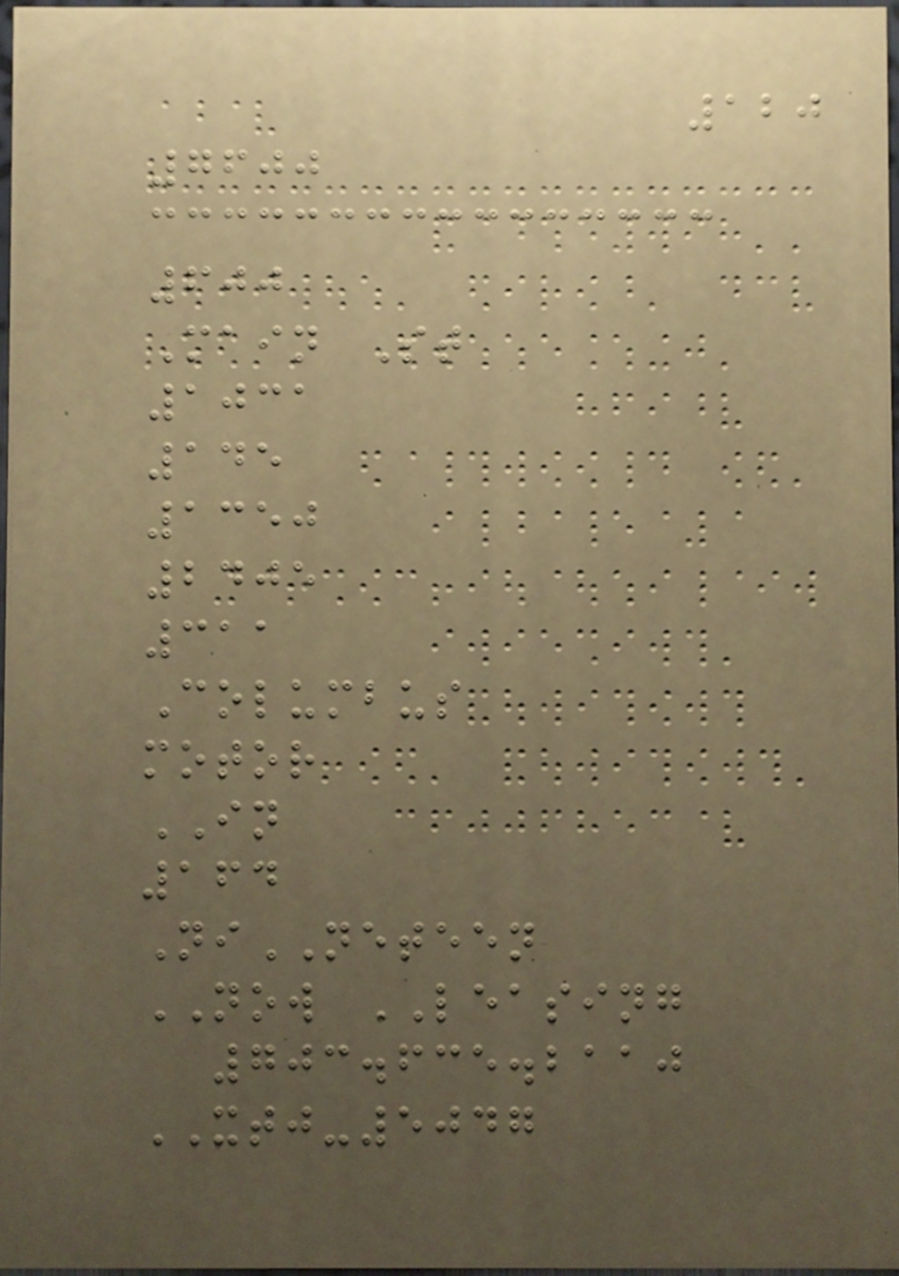120
7600
600
Main St
1031
145
1350
2405
311
Columbus
motor
IN
164
NiNETEEN
NOW LEASING
703.635.2110
XTJ-5047
